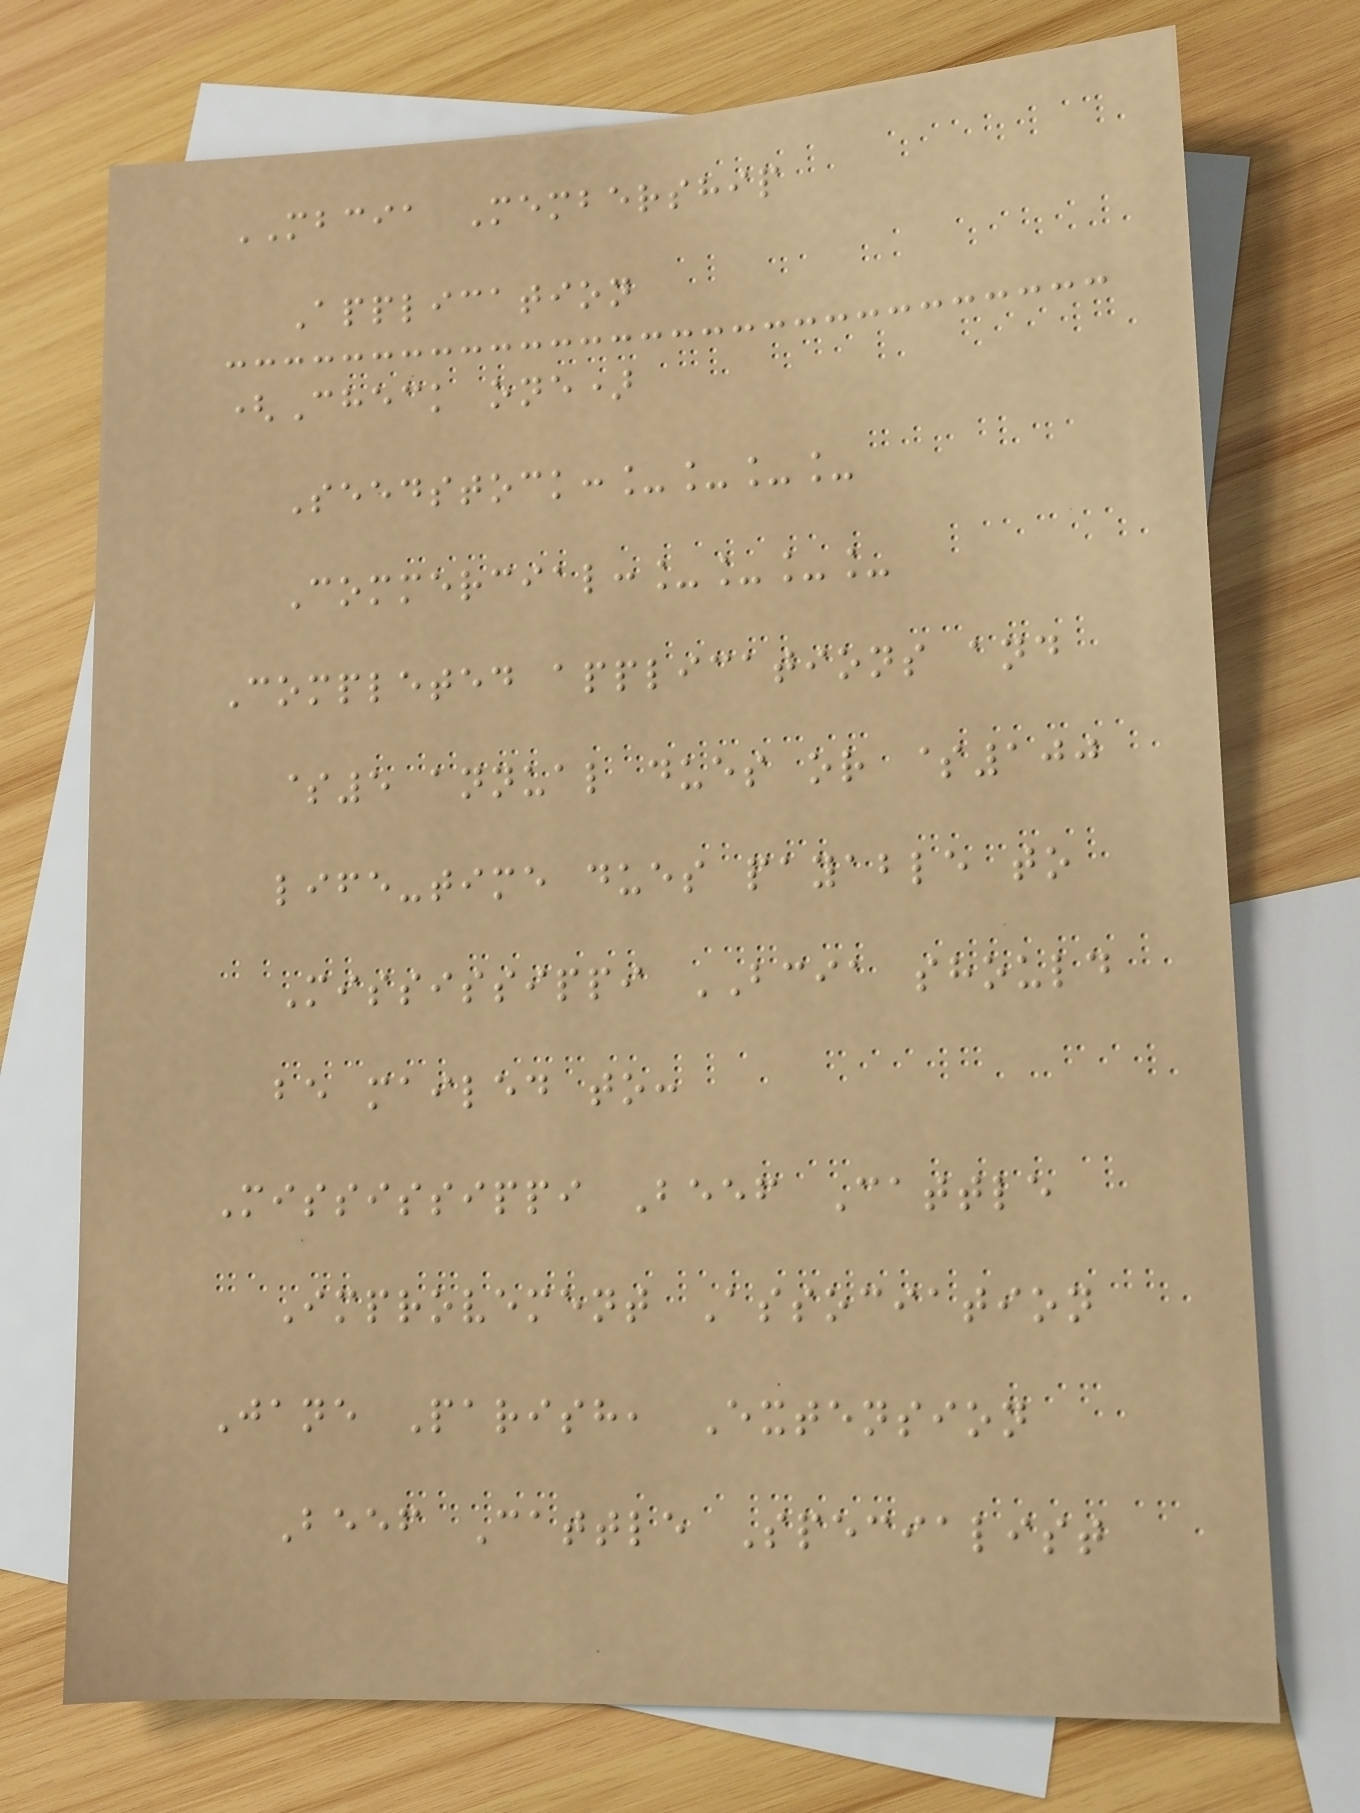MBCIA Membership
Application
(Check one)
Seedstock:____
Commercial:____
Completed applications and
$5 annual dues or $100
life-time dues payable to
Mississippi BCIA should
be mailed to:
Mississippi Beef Cattle
Improvement Association
Jane Parish, Extension
Beef Cattle Specialist
